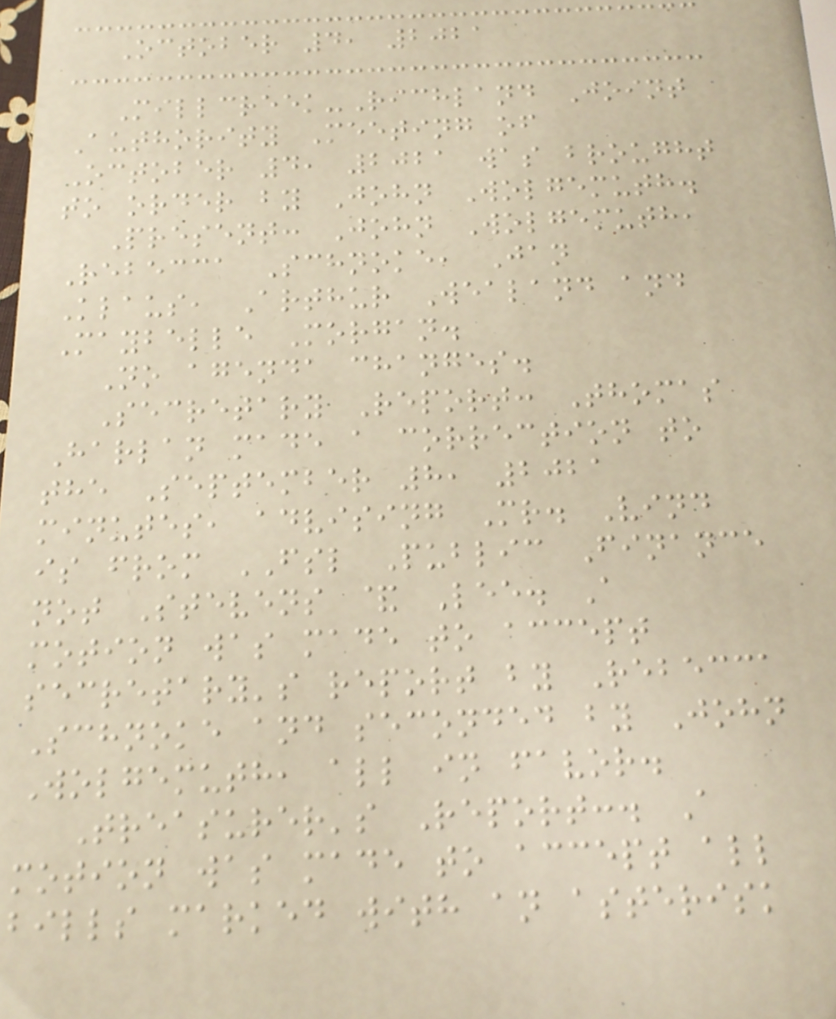October 4, 2021
Millcreek-Richland Joint
Authority Meeting of
October 4, 2021 was brought
to order by John Wolgemuth.
Present: John Wolgemuth,
Rebecca Schnoke, Jan
Klaus, Arthur Wealand and
Maybelle Morgan.
No agenda changes.
Secretary Report: Thomas
Harlan made a correction to
the September 8, 2021
minutes, advising Mr. Vind
is from FSL Public Finance
not Stevens & Lee. A
motion was made to accept
secretary's report by Rebecca
Schnoke and seconded by John
Wolgemuth, all in favor.
Treasurer's Report:. A
motion was made to accept all
bills marked with an asterisk
